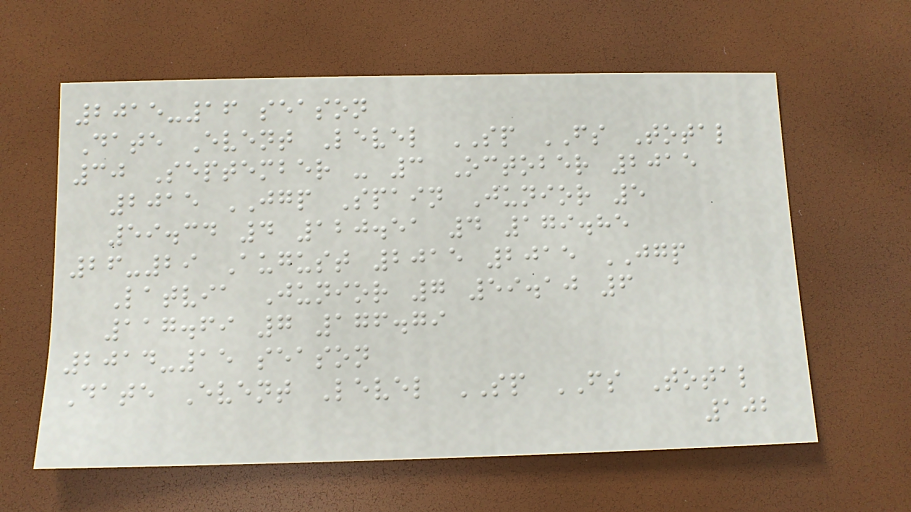2015-16 season
Date Event Level SP FS Total
30 September - 3 October 2015
2015 JGP Spain Junior 5
59.34 4 120.51 4 179.85
26-29 August 2015 2015 JGP
Latvia Junior 7 59.10 6
117.69 7 176.79
2014-15 season
Date Event Level SP FS Total
102
